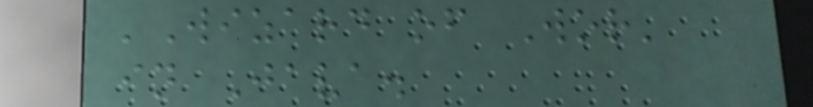'Wizard of Wor'
in Java.
